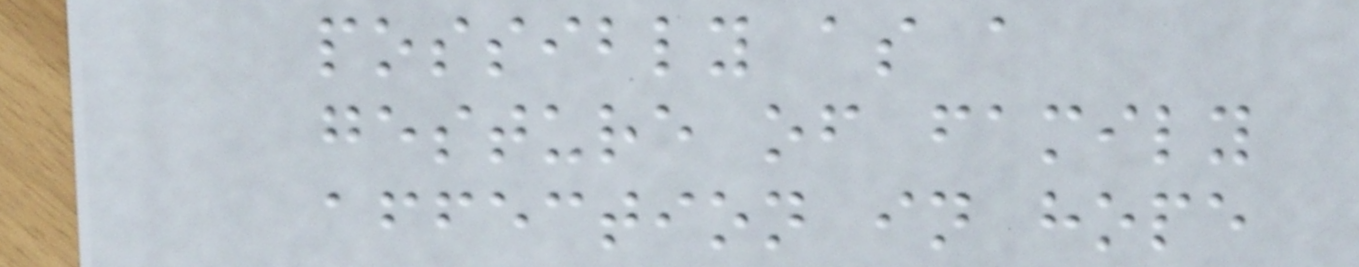possibly as a
gesture of family
affection in hope
